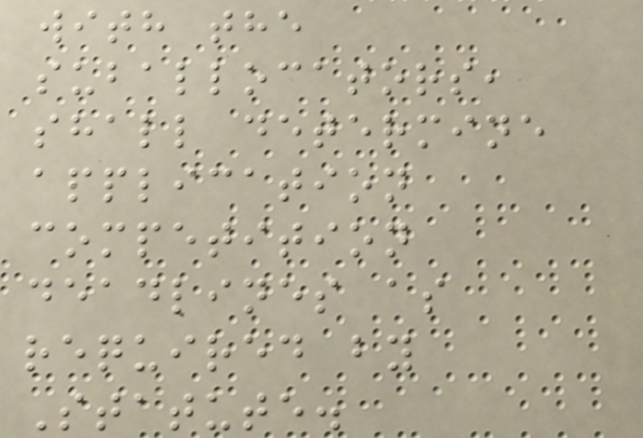with the
suballocators,
shall determine
application
competition
deadlines as
required by
Statute.
